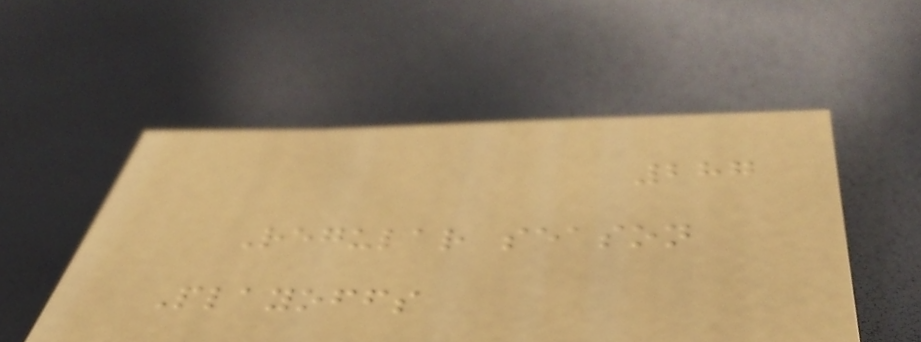287
Regular season
Playoffs
